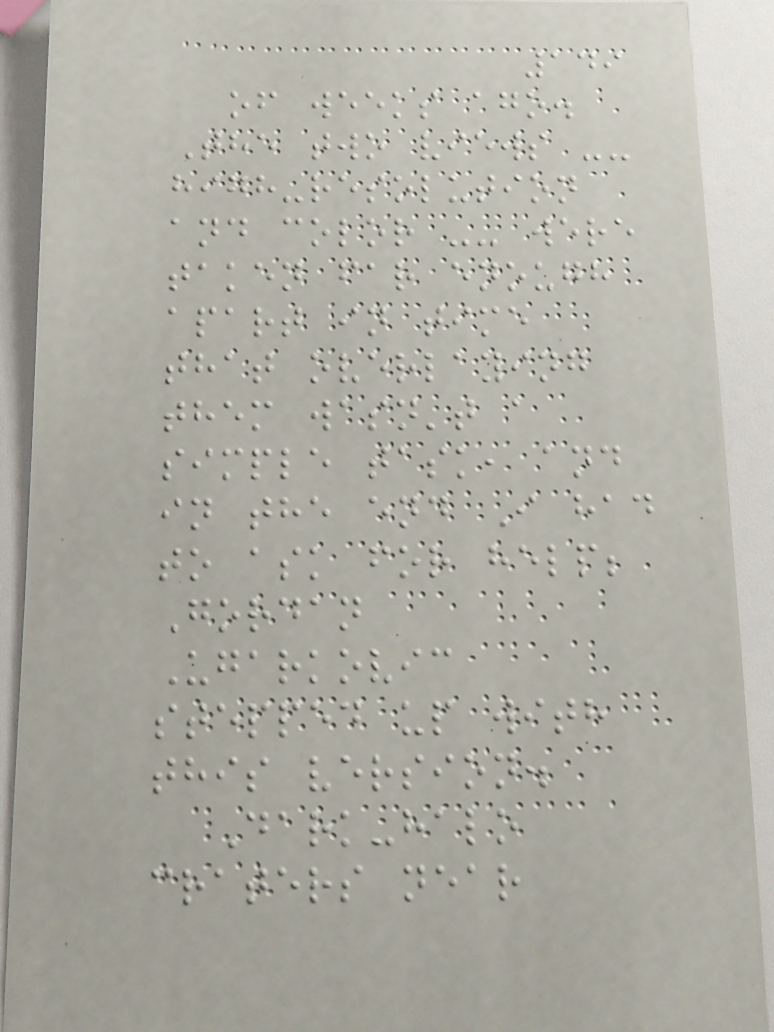149
of weeks ago.
The two views --
high-resolution
and color -- were
taken far enough
apart in time
that overlaying
them wasn't a
simple task, and
in the end I had
to ask for help;
Gordan
Ugarkovic
stepped up with
this version.
Dark-halo
craters near
